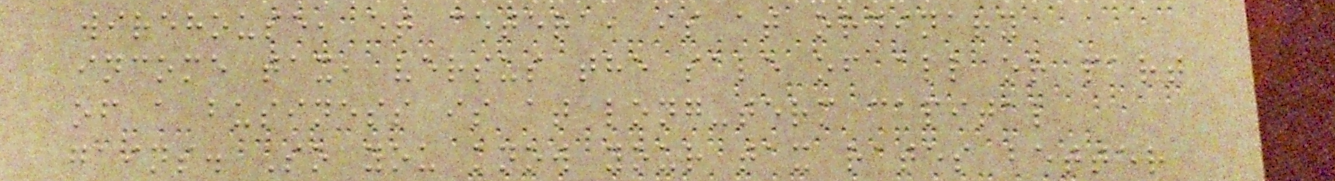wirehouse, et cetera, is at ordinary
income tax, versus the sale of all or part
of a business is at long-term capital
gains. So you know your tax rates better
